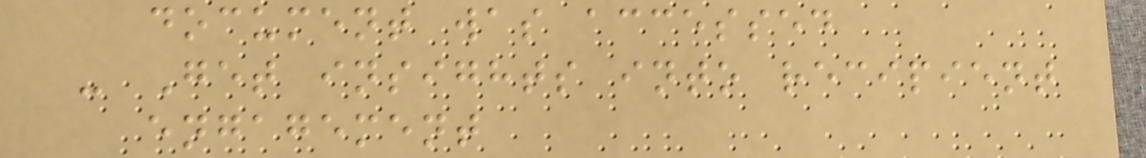document was accessed
- Get insights into recipient
engagement
